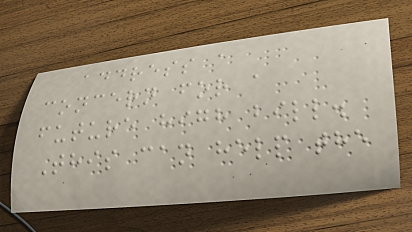address a
concern for a
future high bill.
This can help the
